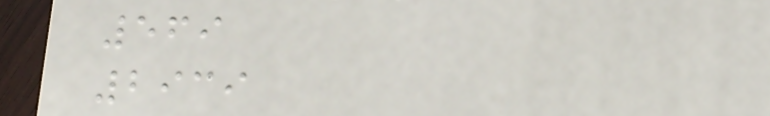569
2939
